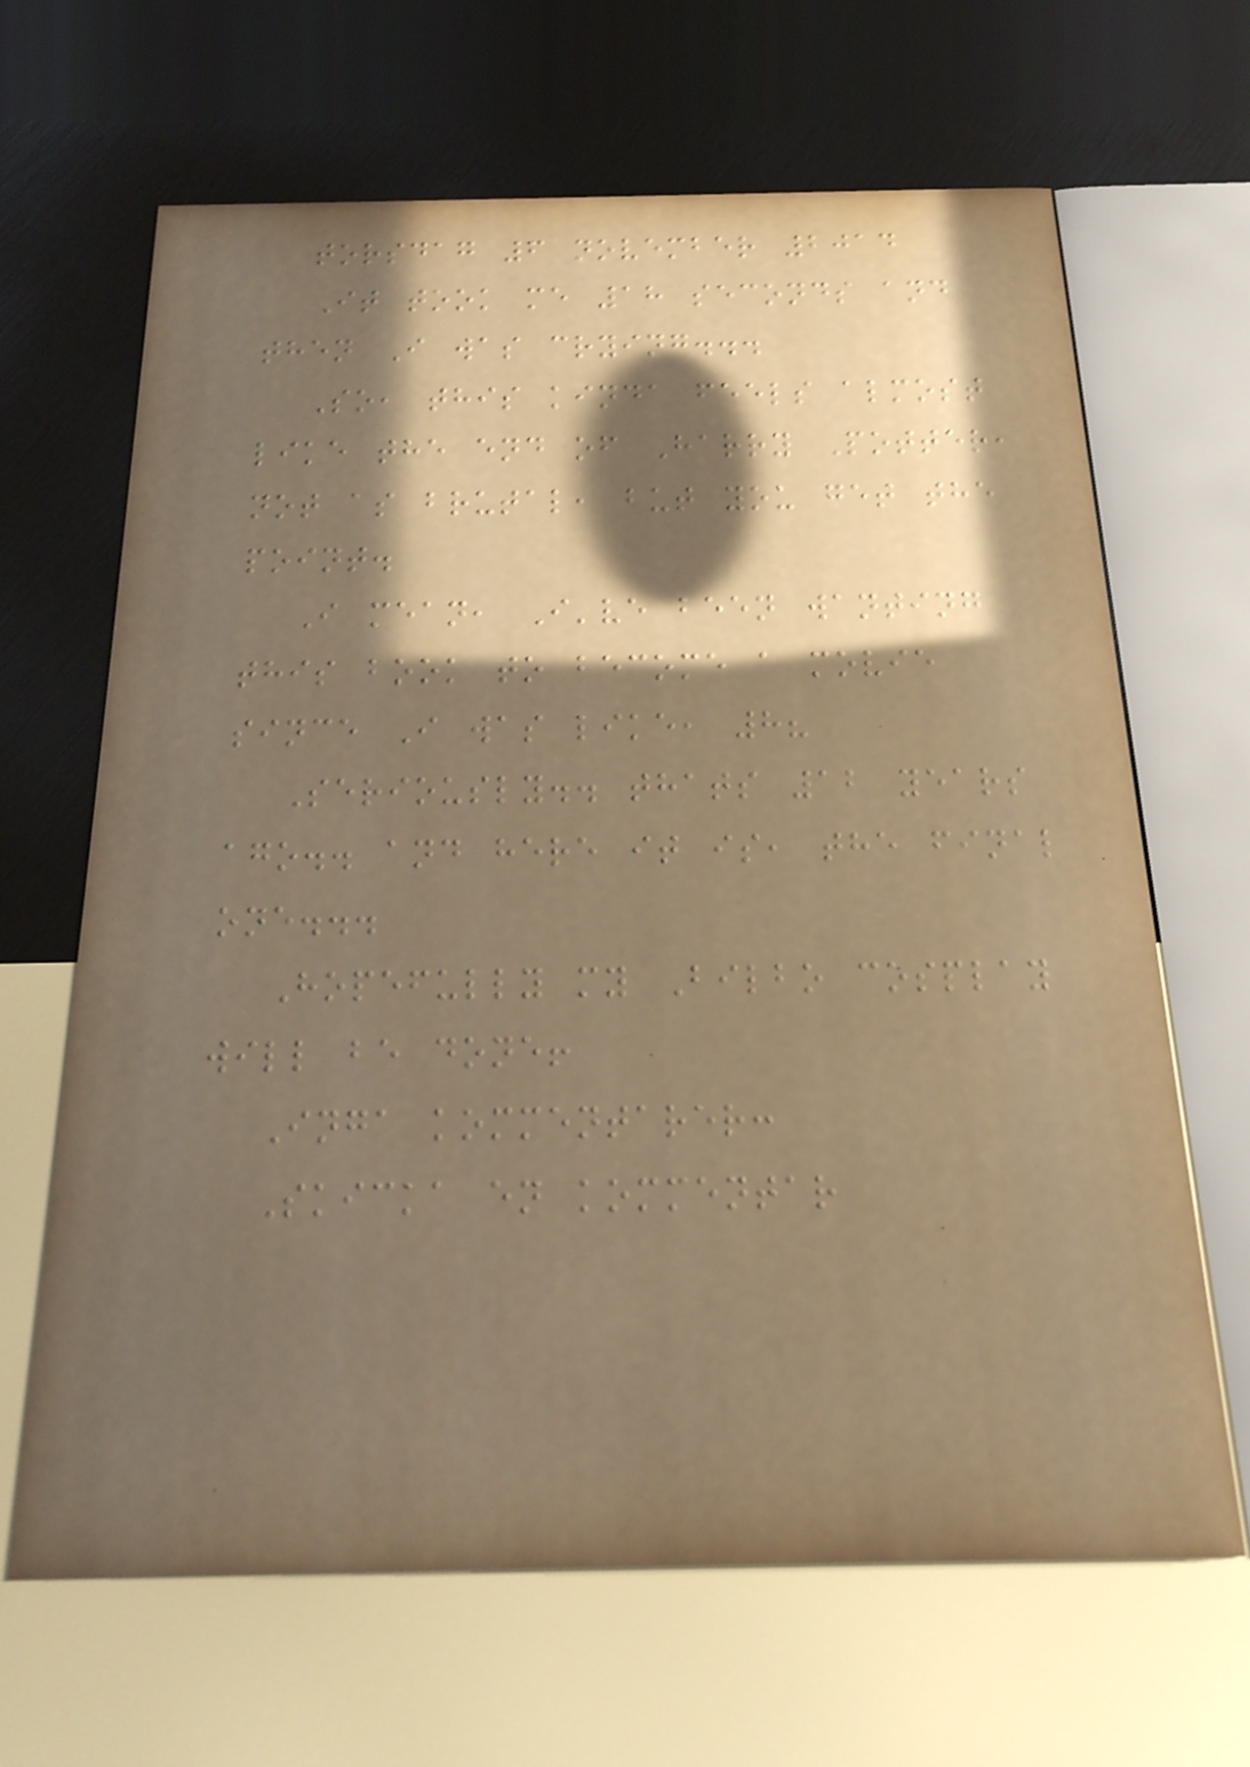torsdag 6 november 2014
It took me 18 seconds and
then I was crying...
So, this kinda feels almost
like the end of Harry Potter,
not as brutal, but you get the
point.
I mean, I've been wanting
this book to become a movie
since I was like, 8?
Seriously.. thats 12 years
ago.. and here it is, the final
one...
Hopefully my Bilbo cosplay
will be done!
Inga kommentarer:
Skicka en kommentar
